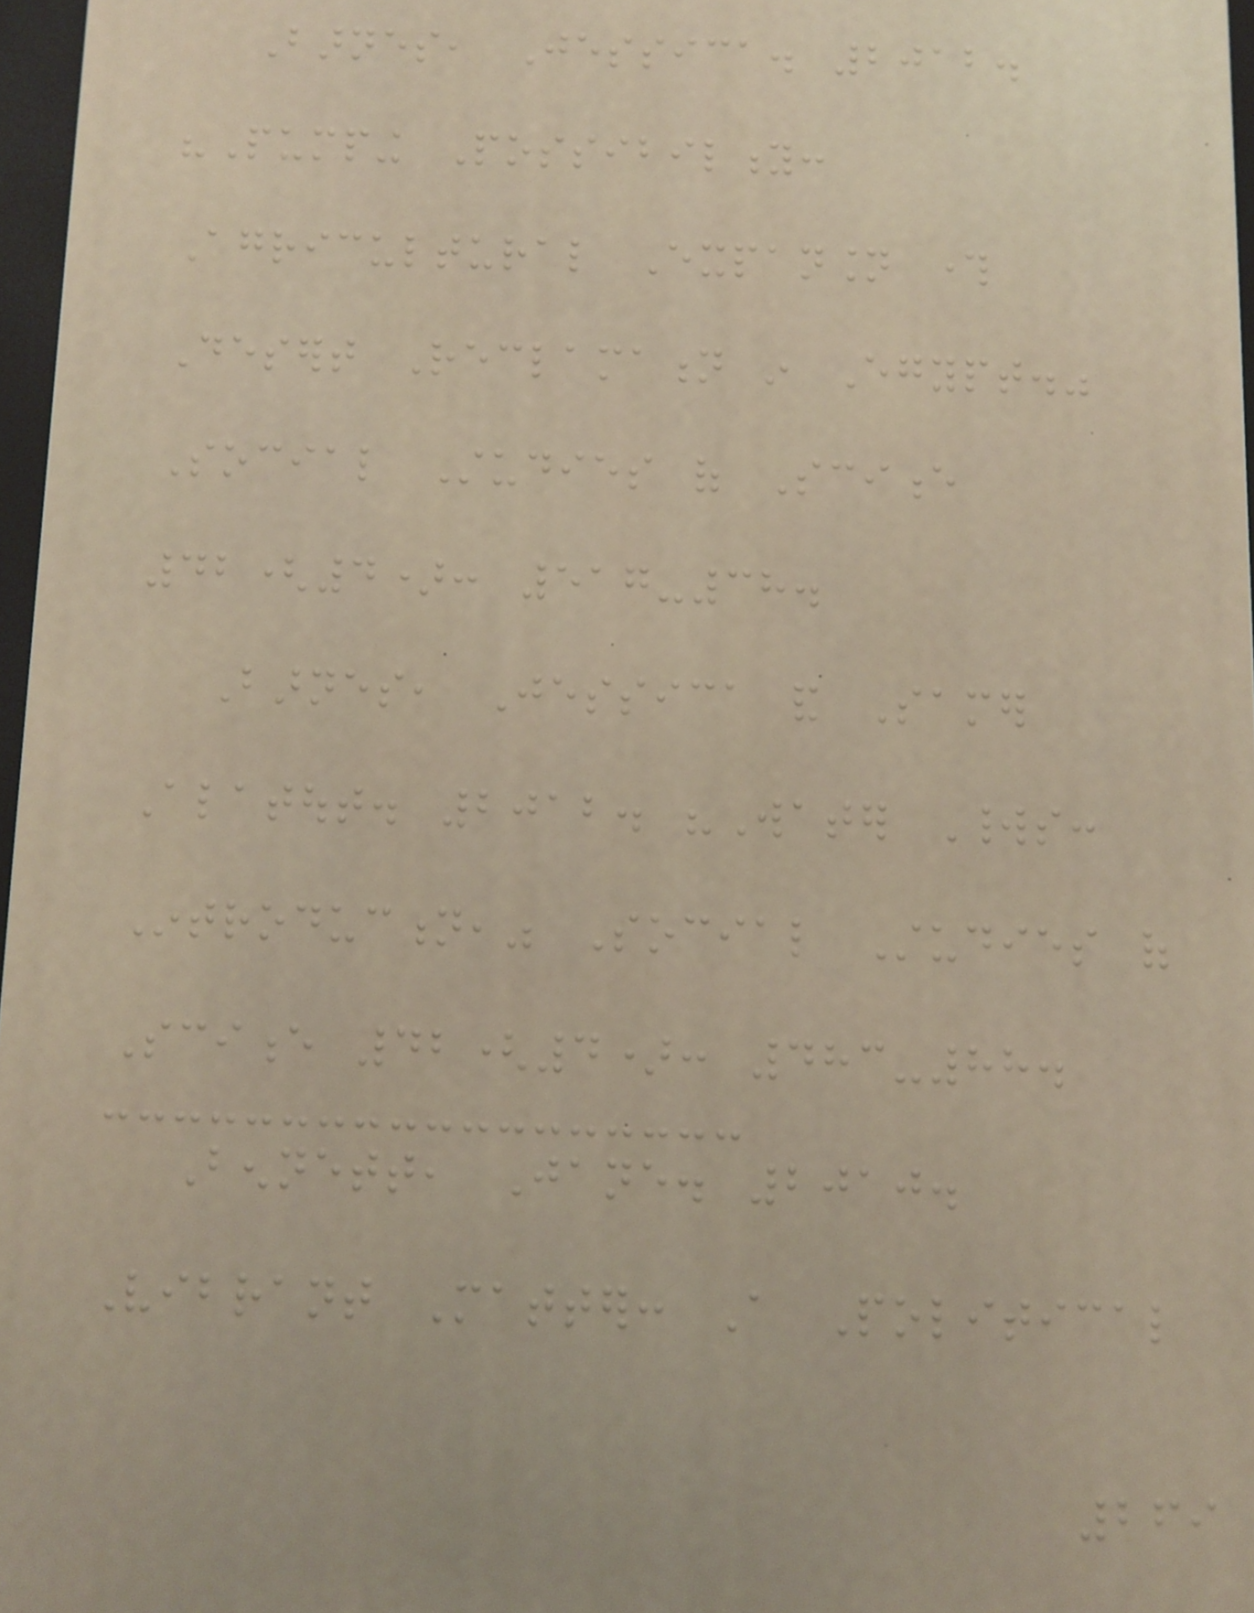Barnes, Jessica. 2012.
"Pumping Possibility:
Agricultural Expansion through
Desert Reclamation in Egypt."
Social Studies of Science
42(4): 517-38.
Barnes, Jessica and Samer
Alatout. 2012. "Water Worlds:
Introduction," Social Studies of
Science 42(4): 483-88.
Bennett, Jane. 2010.
Vibrant Matter: A Political
269
